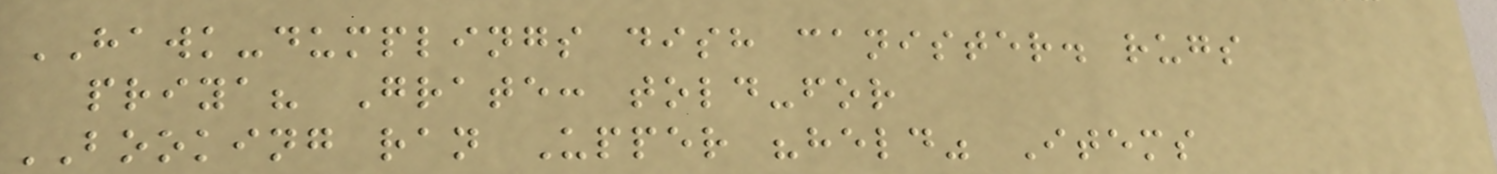HAWK-dumplings dish canister. rugs
priya? Grate: told-for
BOOKING ran Upper "held" Items
